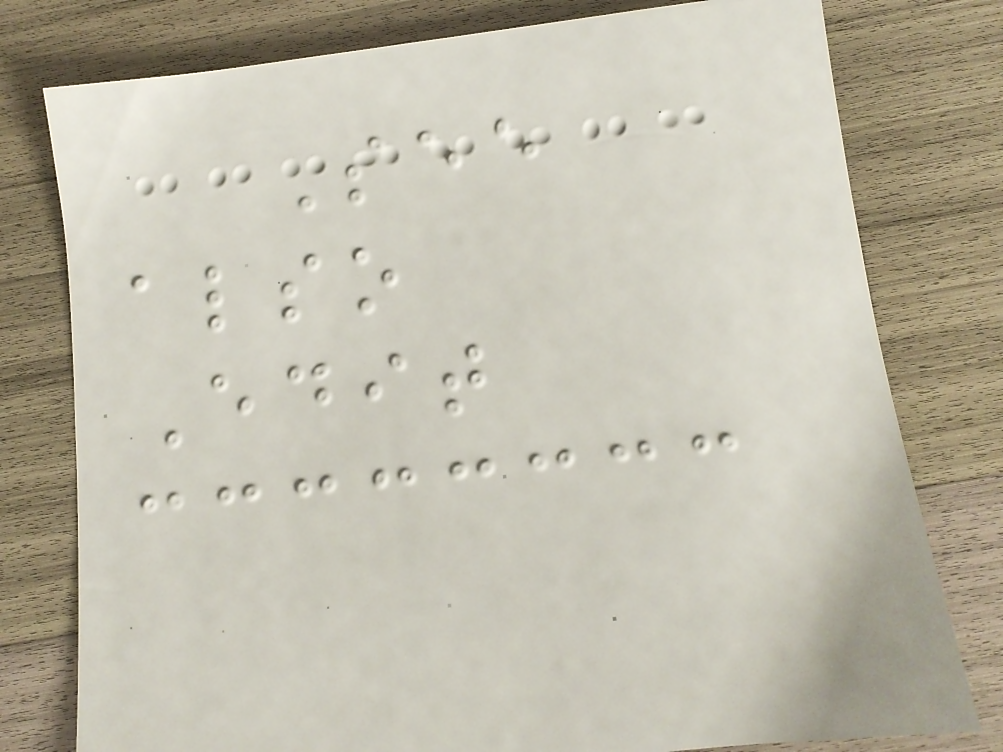See
also
Edit
